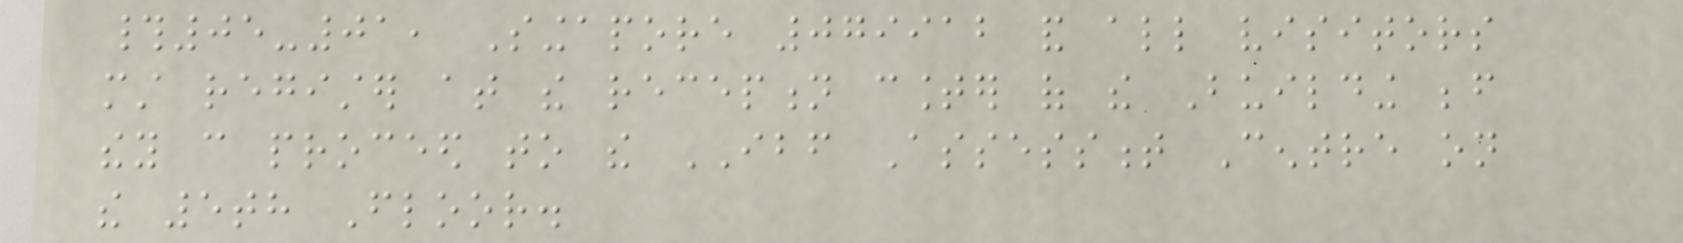#05-01, Singapore 079912 and all visitors
must register at the reception counter of the Building before
they can proceed to the IBF Assessment Centre on
the 5th Floor.
